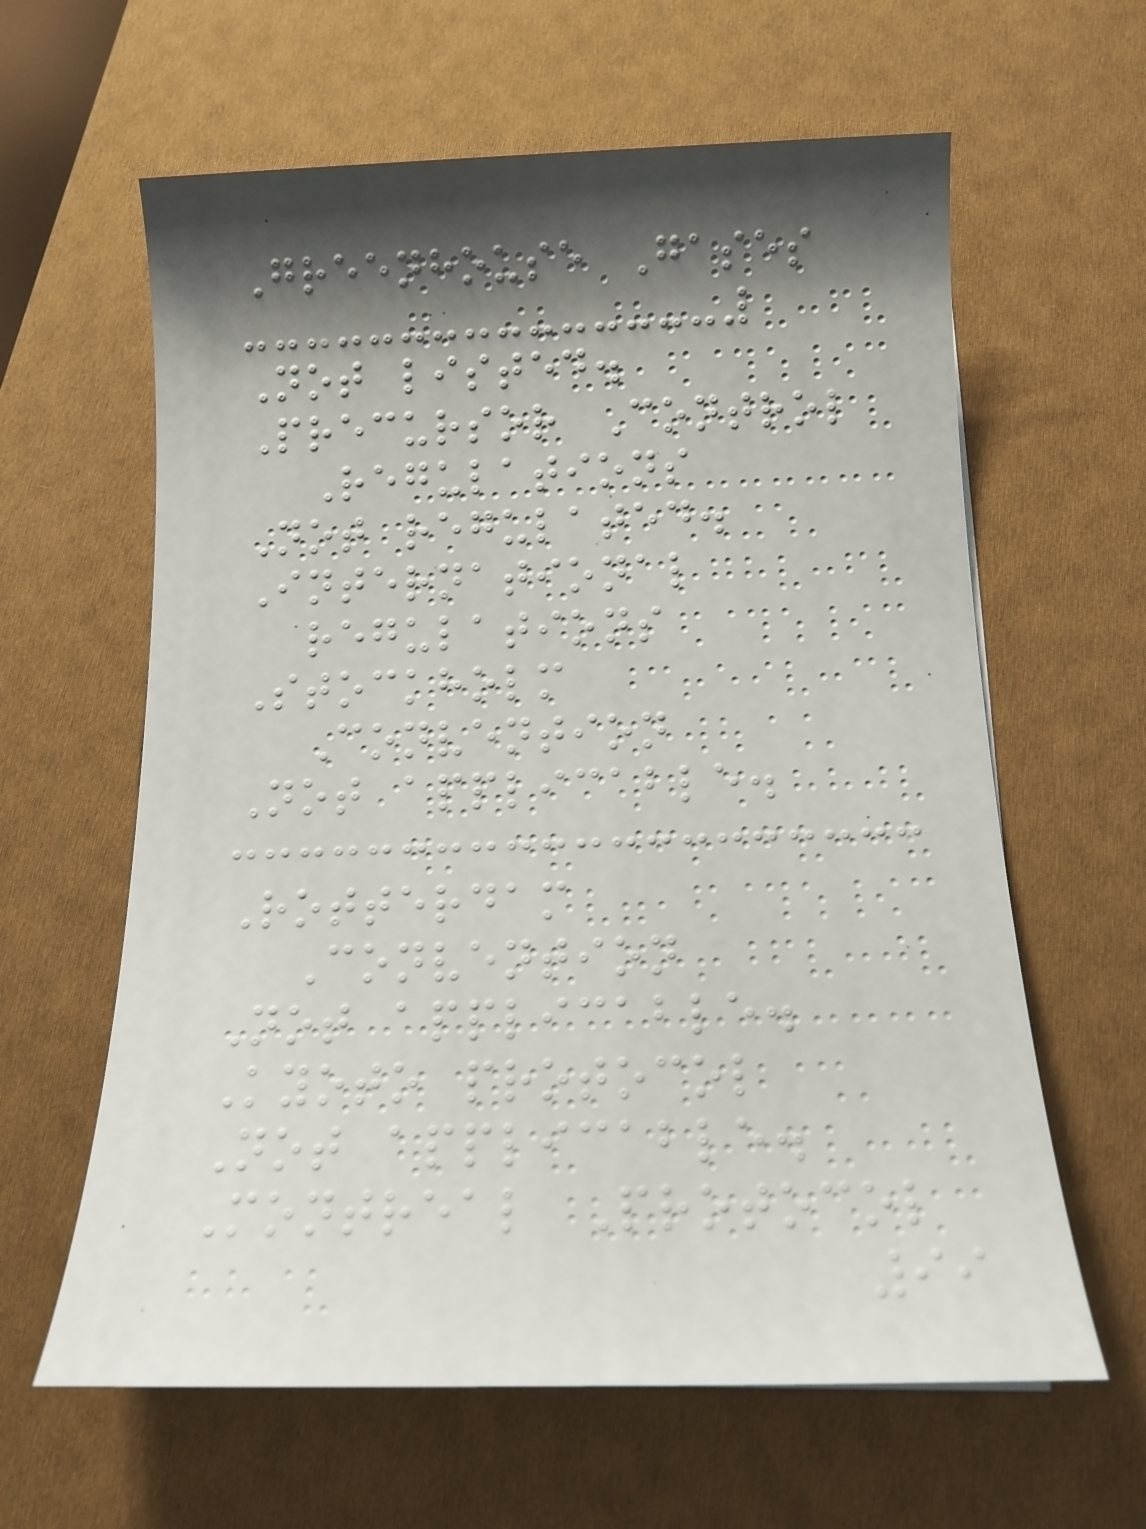Greenhouse Gases
Not listed.
Precursor Control
Regulations
Not regulated.
International
regulations
Stockholm
Convention
Not applicable.
Rotterdam
Convention
Not applicable.
Kyoto protocol
Not applicable.
Montreal Protocol
99
